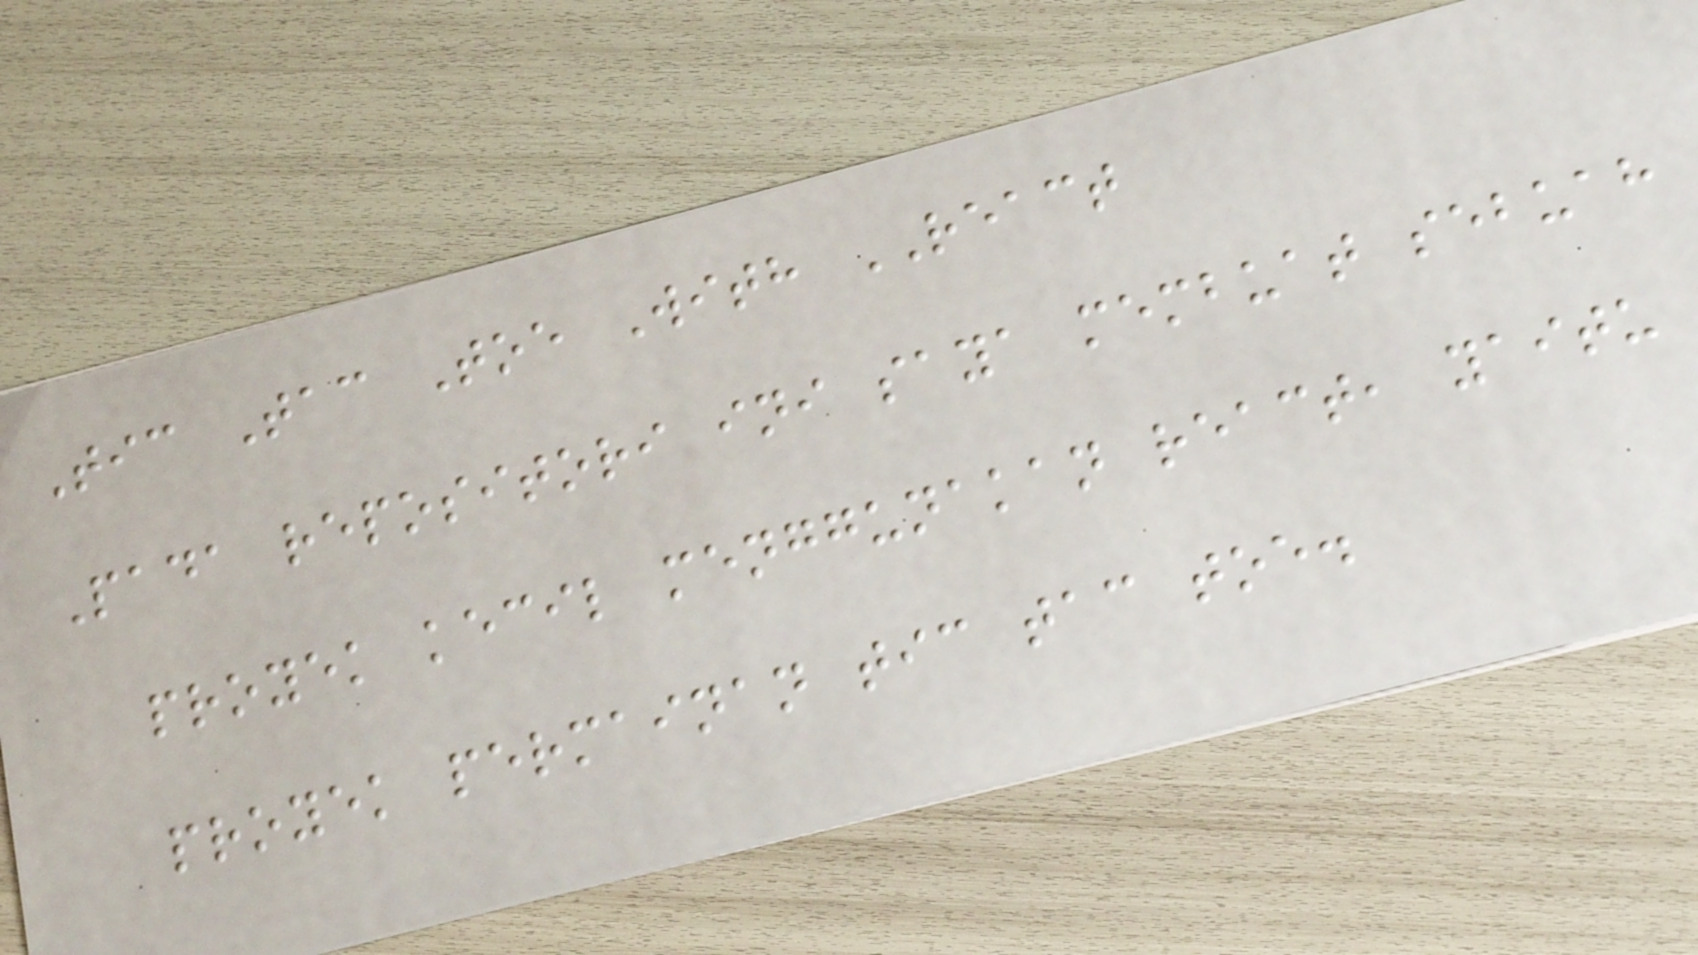Tic Tac Toe With REACT
Pada repositori ini saya membuat sebuah
proyek kecil menggunakan react, yaitu
proyek permainan tic tac toe.
